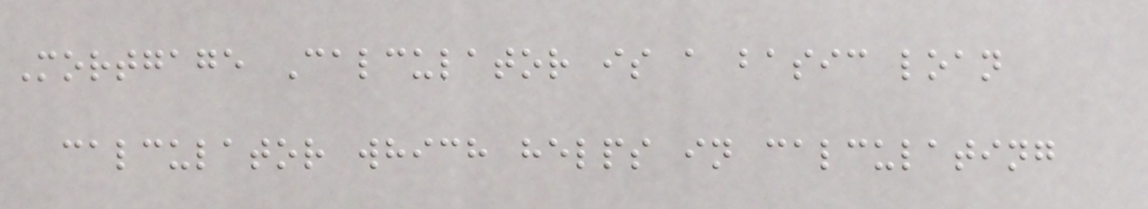Mortgage Calculator is a basic loan
calculator which helps in calculating
